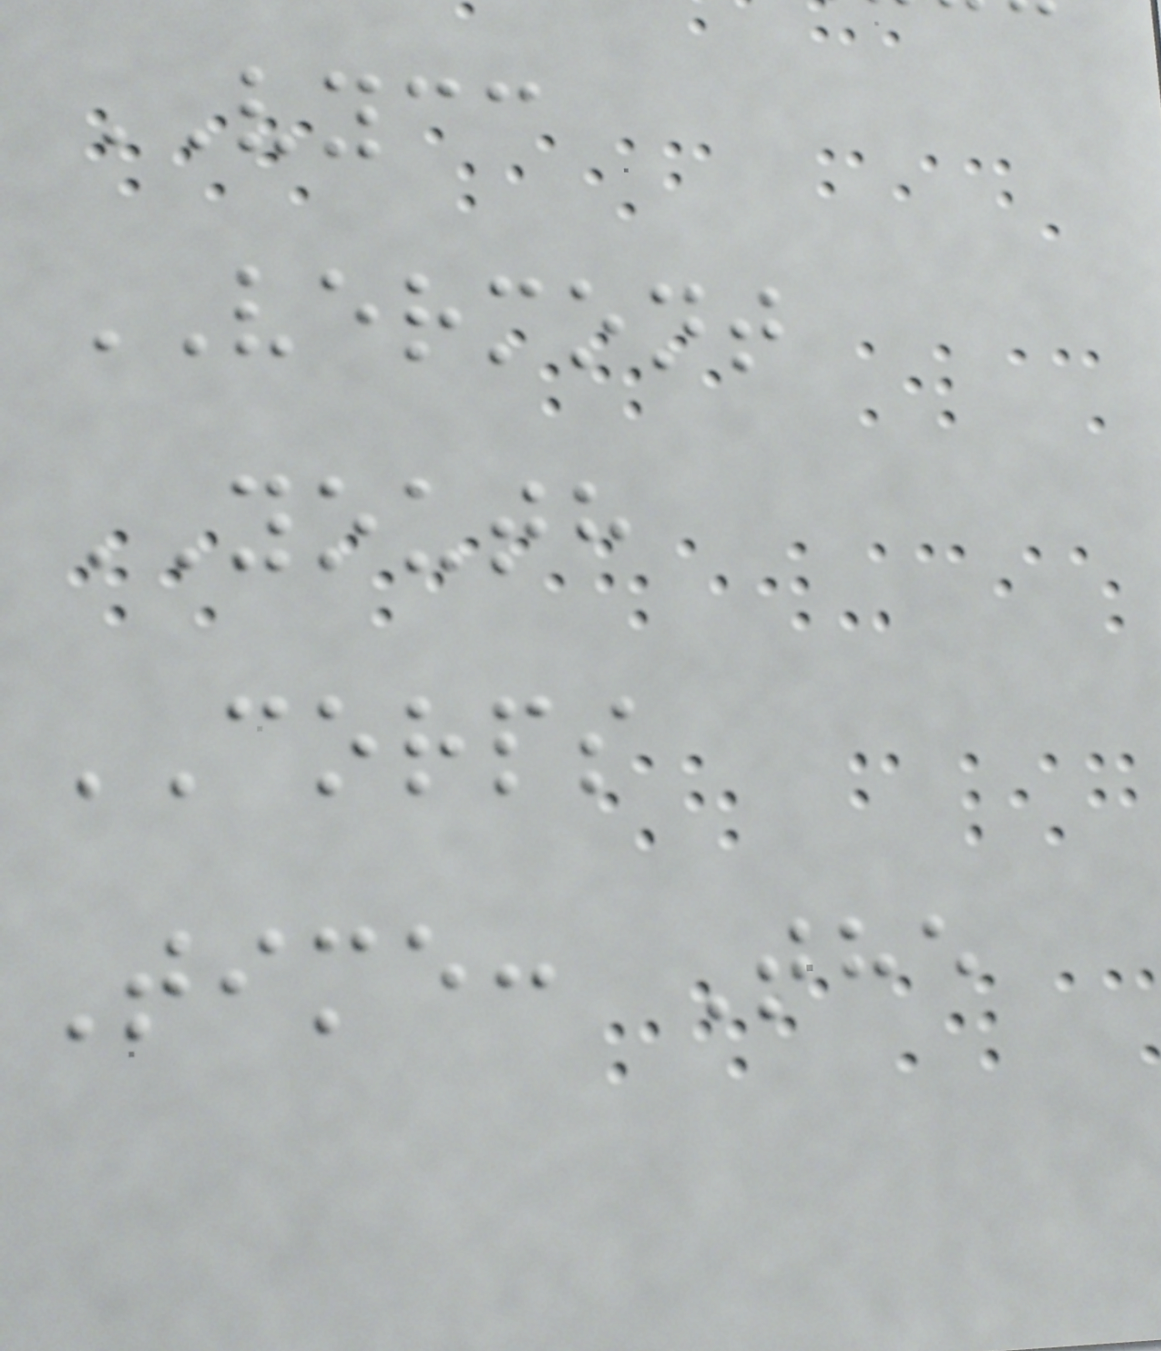VYCC
VERMONT
YOUTH
CORPS
Time: The
